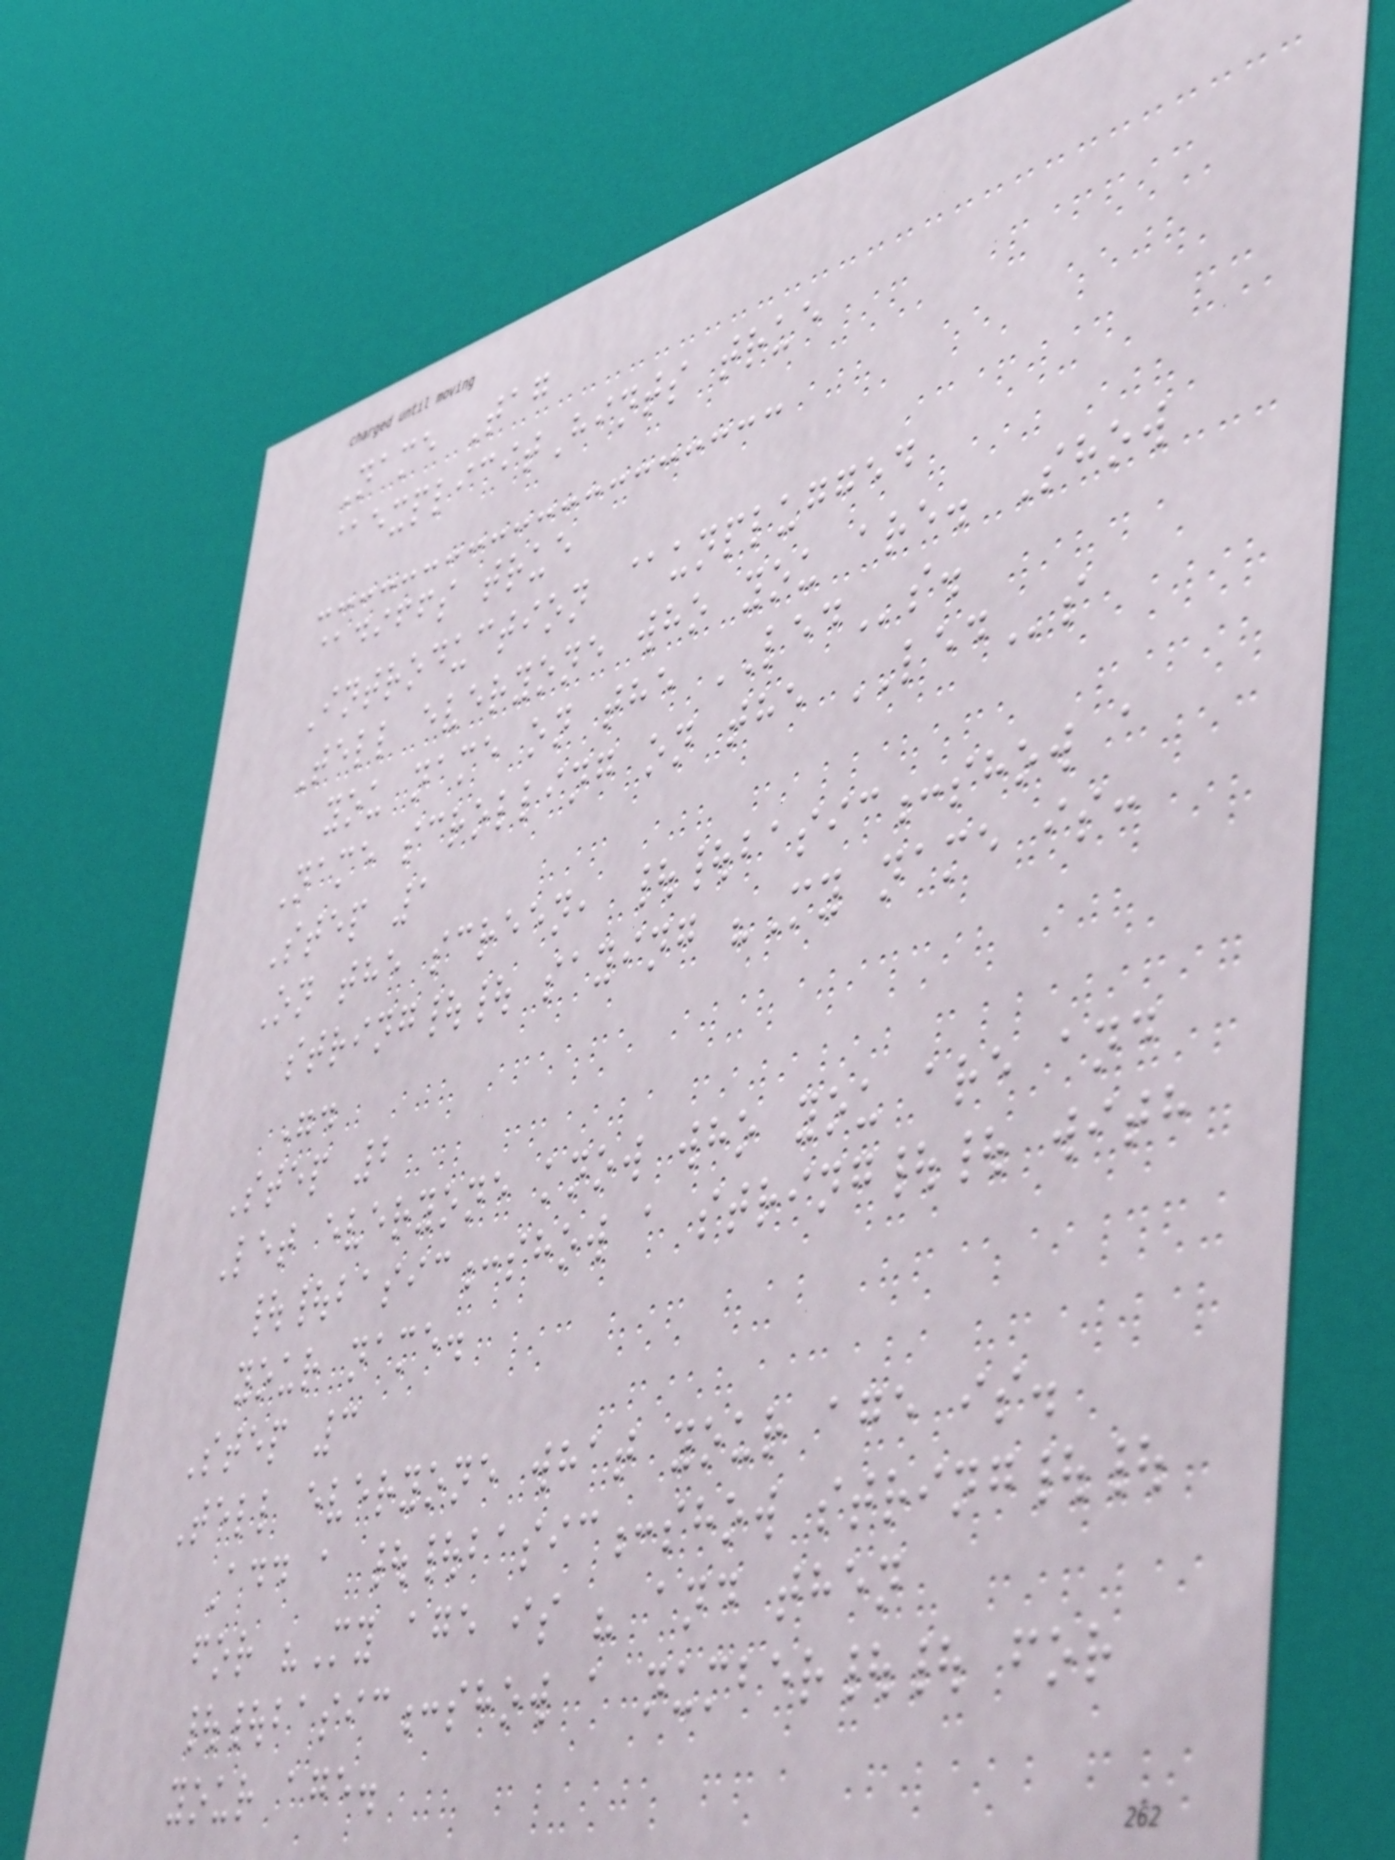Name Tag
@explicitHints true
@diffs true
Introduction @unplugged
Tell everyone who you are. Show
you name on the LEDs.
Name scrolling on the LEDs
Step 1
On the screen, ||basic:show a
string|| saying "My name is:
".
Step 2
Let everyone know who you are and
||basic:show a string|| with
your name.
Step 3
Tell everyone what your age is.
Add a ||basic:show string||
for "My age is " and then
||basic:show a number|| for
your age.
